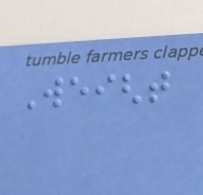Weight
